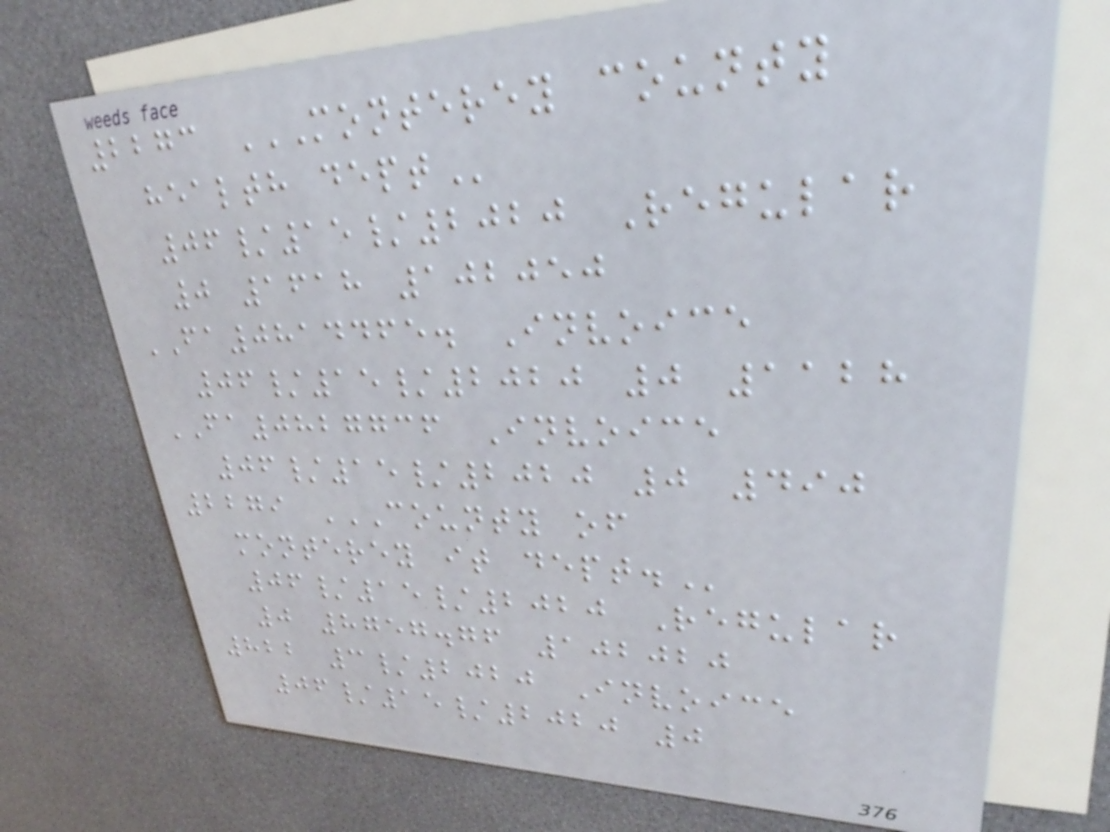2273 MONTEREY COUNTY
HEALTH DEPT
06/15/2020 Regular
0 1618 102050
FA0814465. Invoice
06/15/2020 0 1128
FA0827736 Invoice
06/15/2020 0 490
2279 COUNTY OF
MONTEREY IT DEPT.
06/15/2020 Regular
0 8757.76 102020
822 3/2020 Invoice
06/15/2020 0
